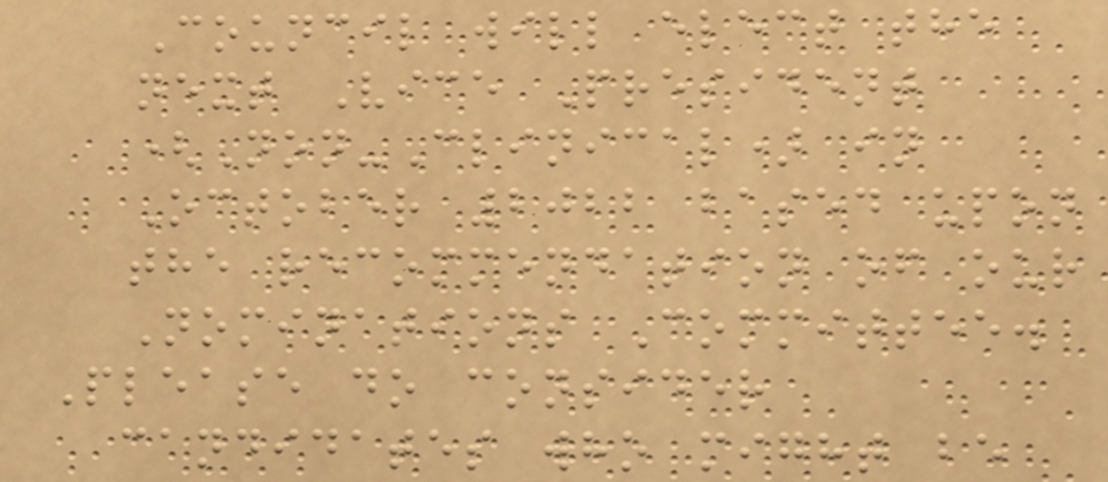Council will elect the
next Vice President
(Non-Clinical) in
October 2022 based upon
the recommendation of our
Nominations Committee.
Please do consider
candidates who might be
